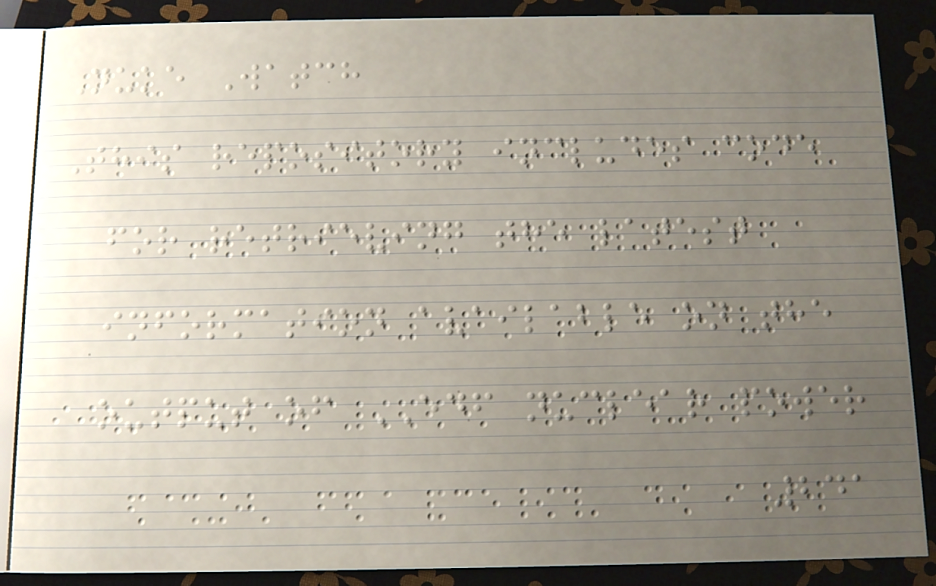Nuke Watch
This repository includes code
for retrieving the latest
information available on the
output of EDF nuclear power
241
